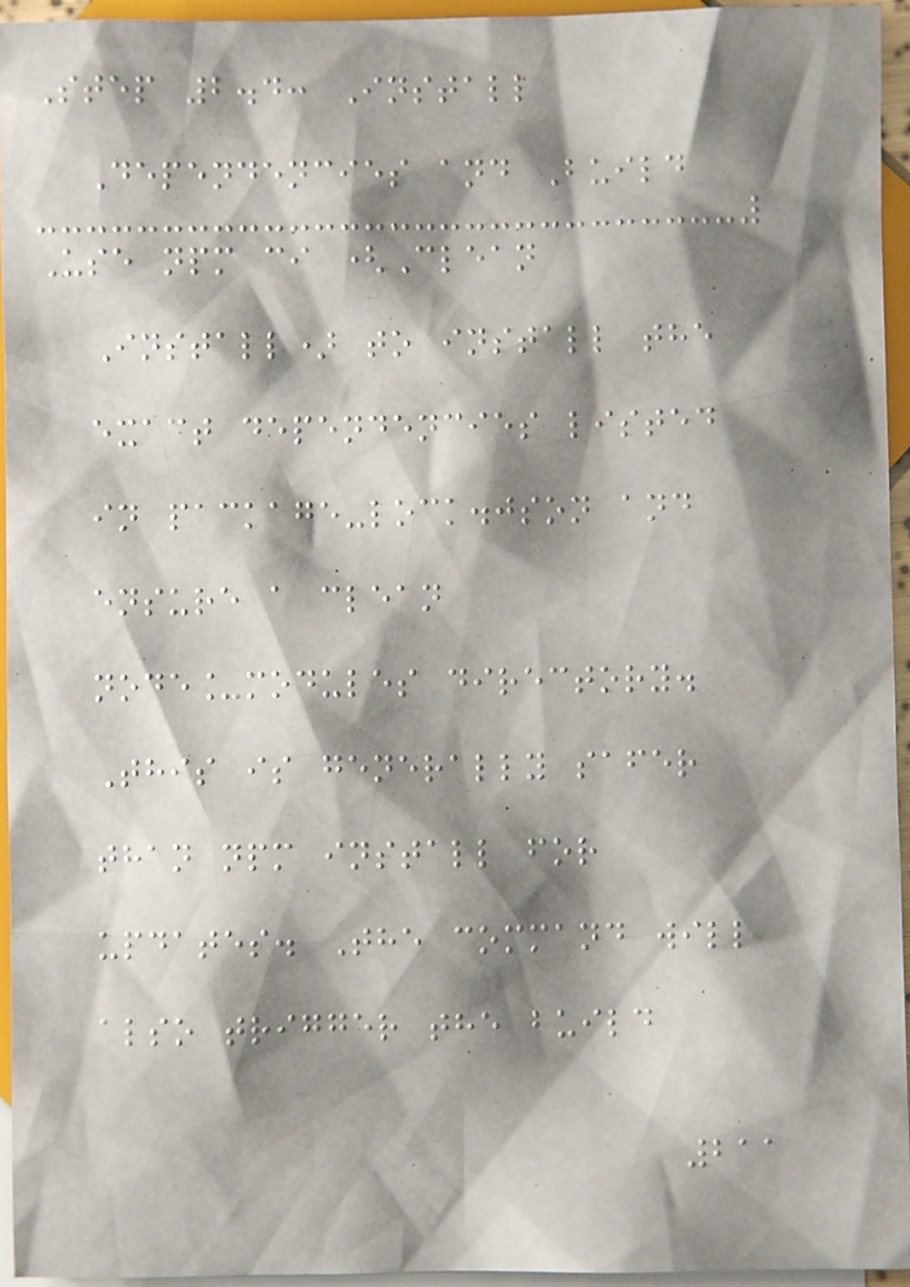Step 2.4: Install
Dependencies and Build
Use npm ci (Clean
Install) to install the
exact dependencies listed
in package-lock.json and
ensure a clean
node_modules directory.
This is generally safer
than npm install for
updates. The command will
also trigger the build
211
